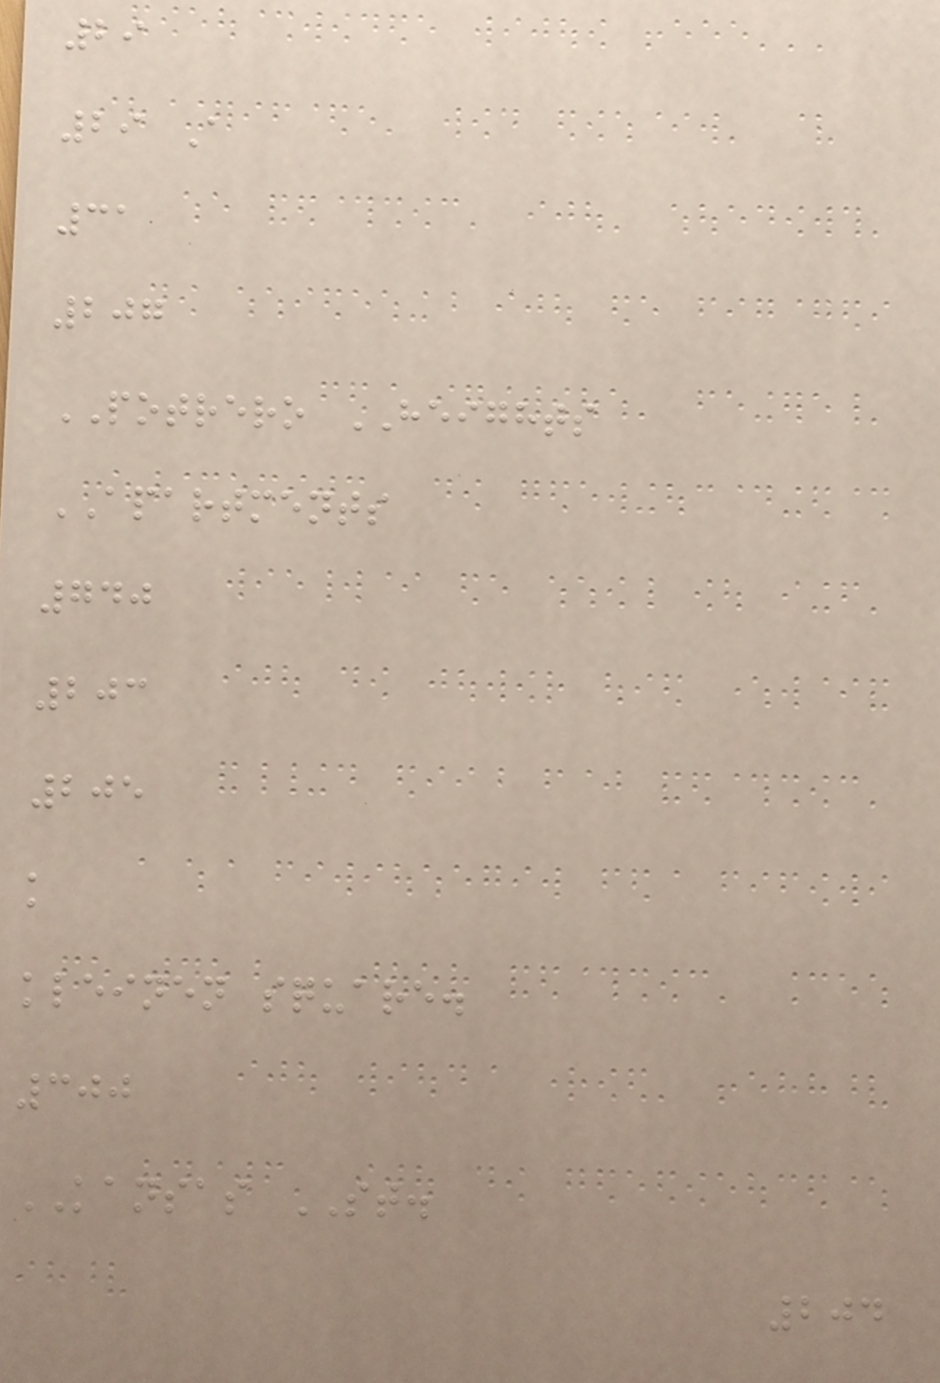29
29 A
31
207
POTRERO HEIGHTS
APARTMENTS
740
203
205
k
kleinen square.
300
KANSAS ST.
204
